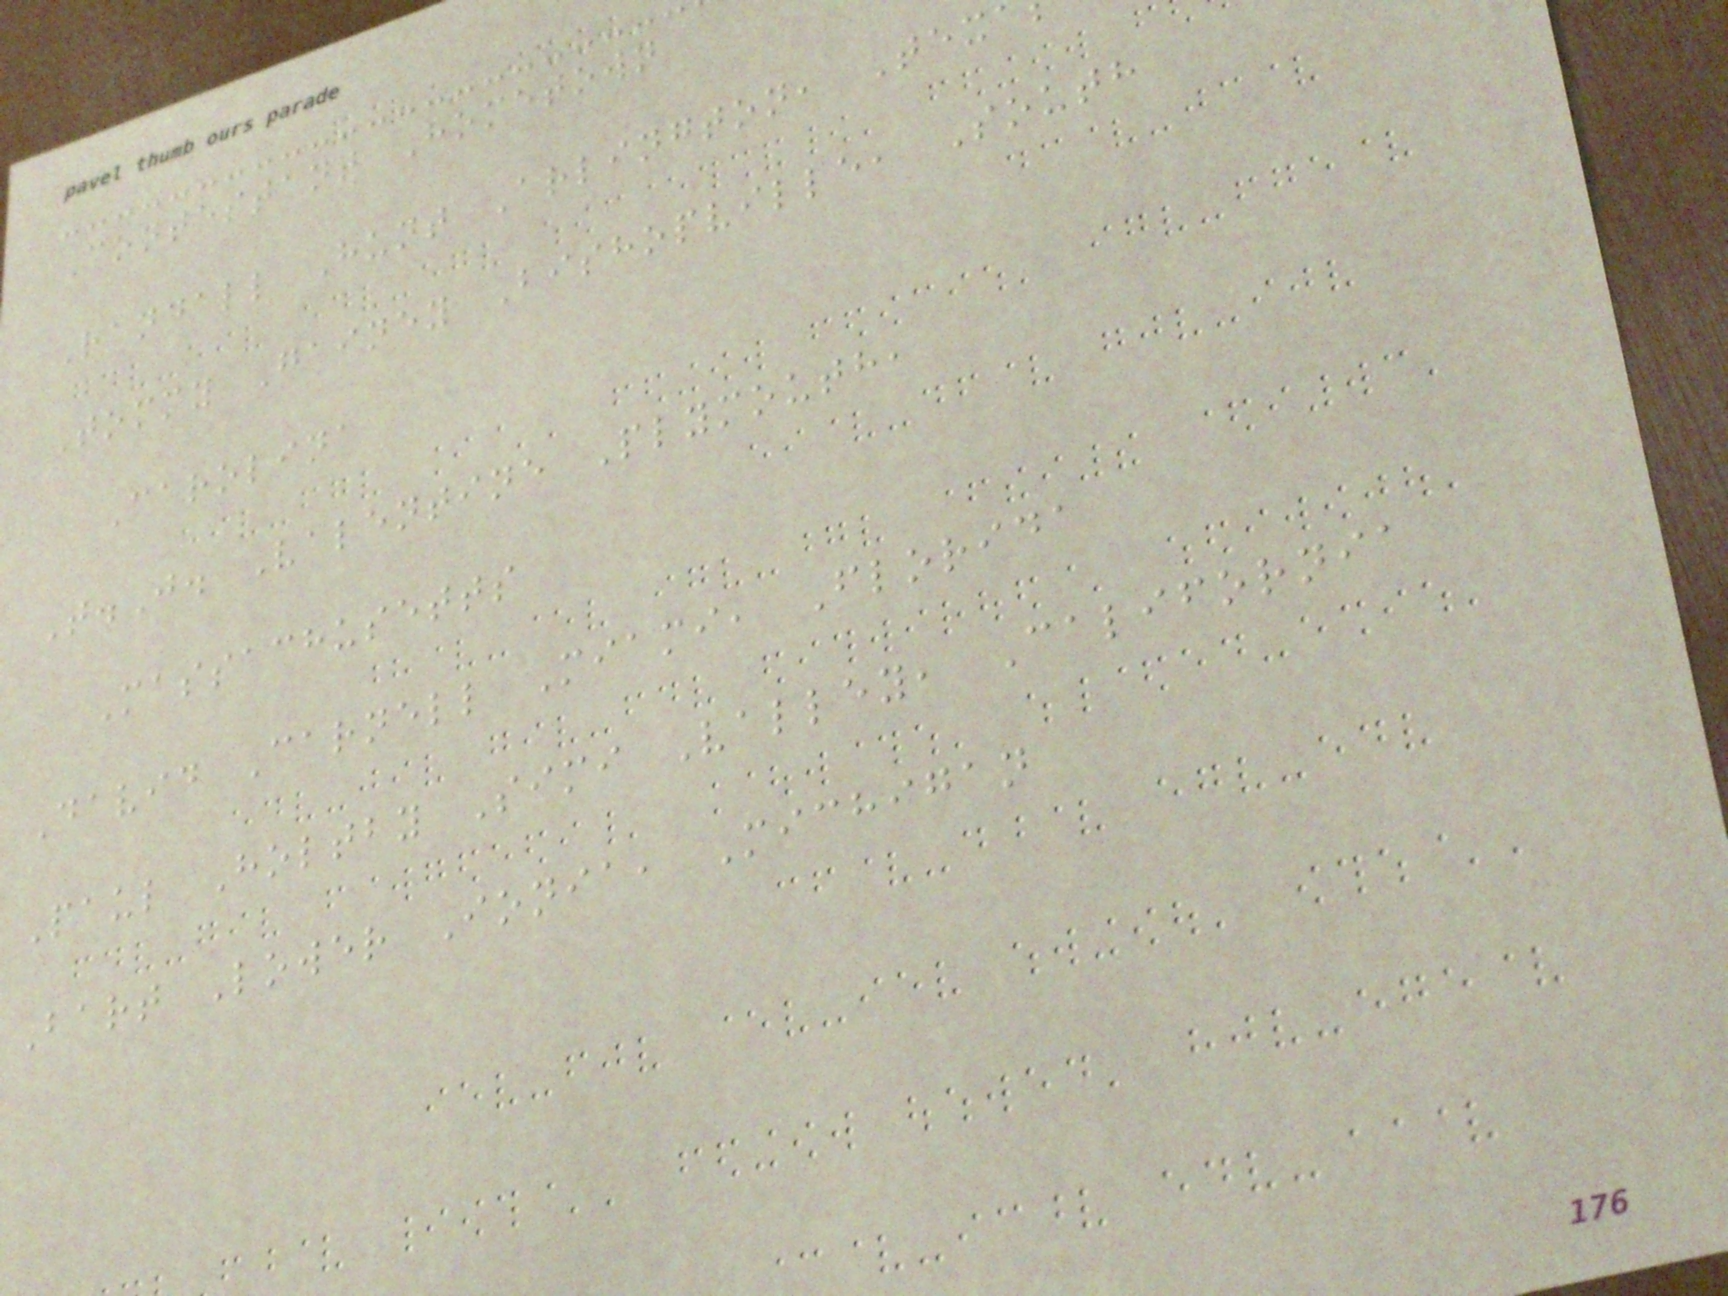Contestant Hometown
Randall Hunt Arlington, Tex
Tommy Gainey Bishopville, South
Carolina
T.J. Valentine Plymouth,
Massachusetts
David Carnell Miami, Florida
Paul Holtby Simi Valley, California
Bart Lower Ionia, Michigan
